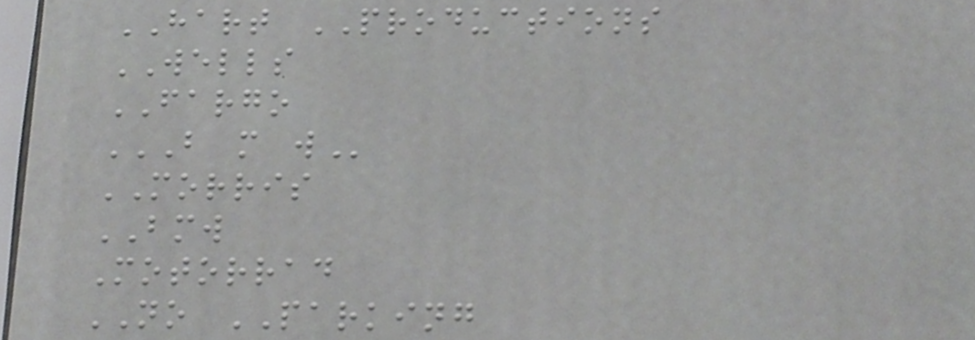HART PRODUCTIONS
WELLS
FARGO
B M W
MORRIS
BMW
Motorrad
NO PARKING
